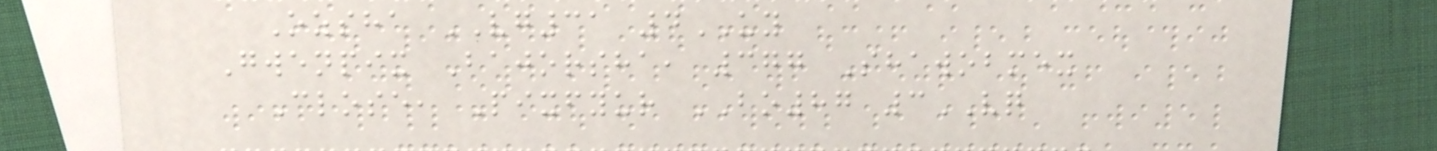Ozsha VG31 4UY
Gwenpix Bajorsha, 377 Shawobmex
Close, Pixfyur BO87 3VQ
